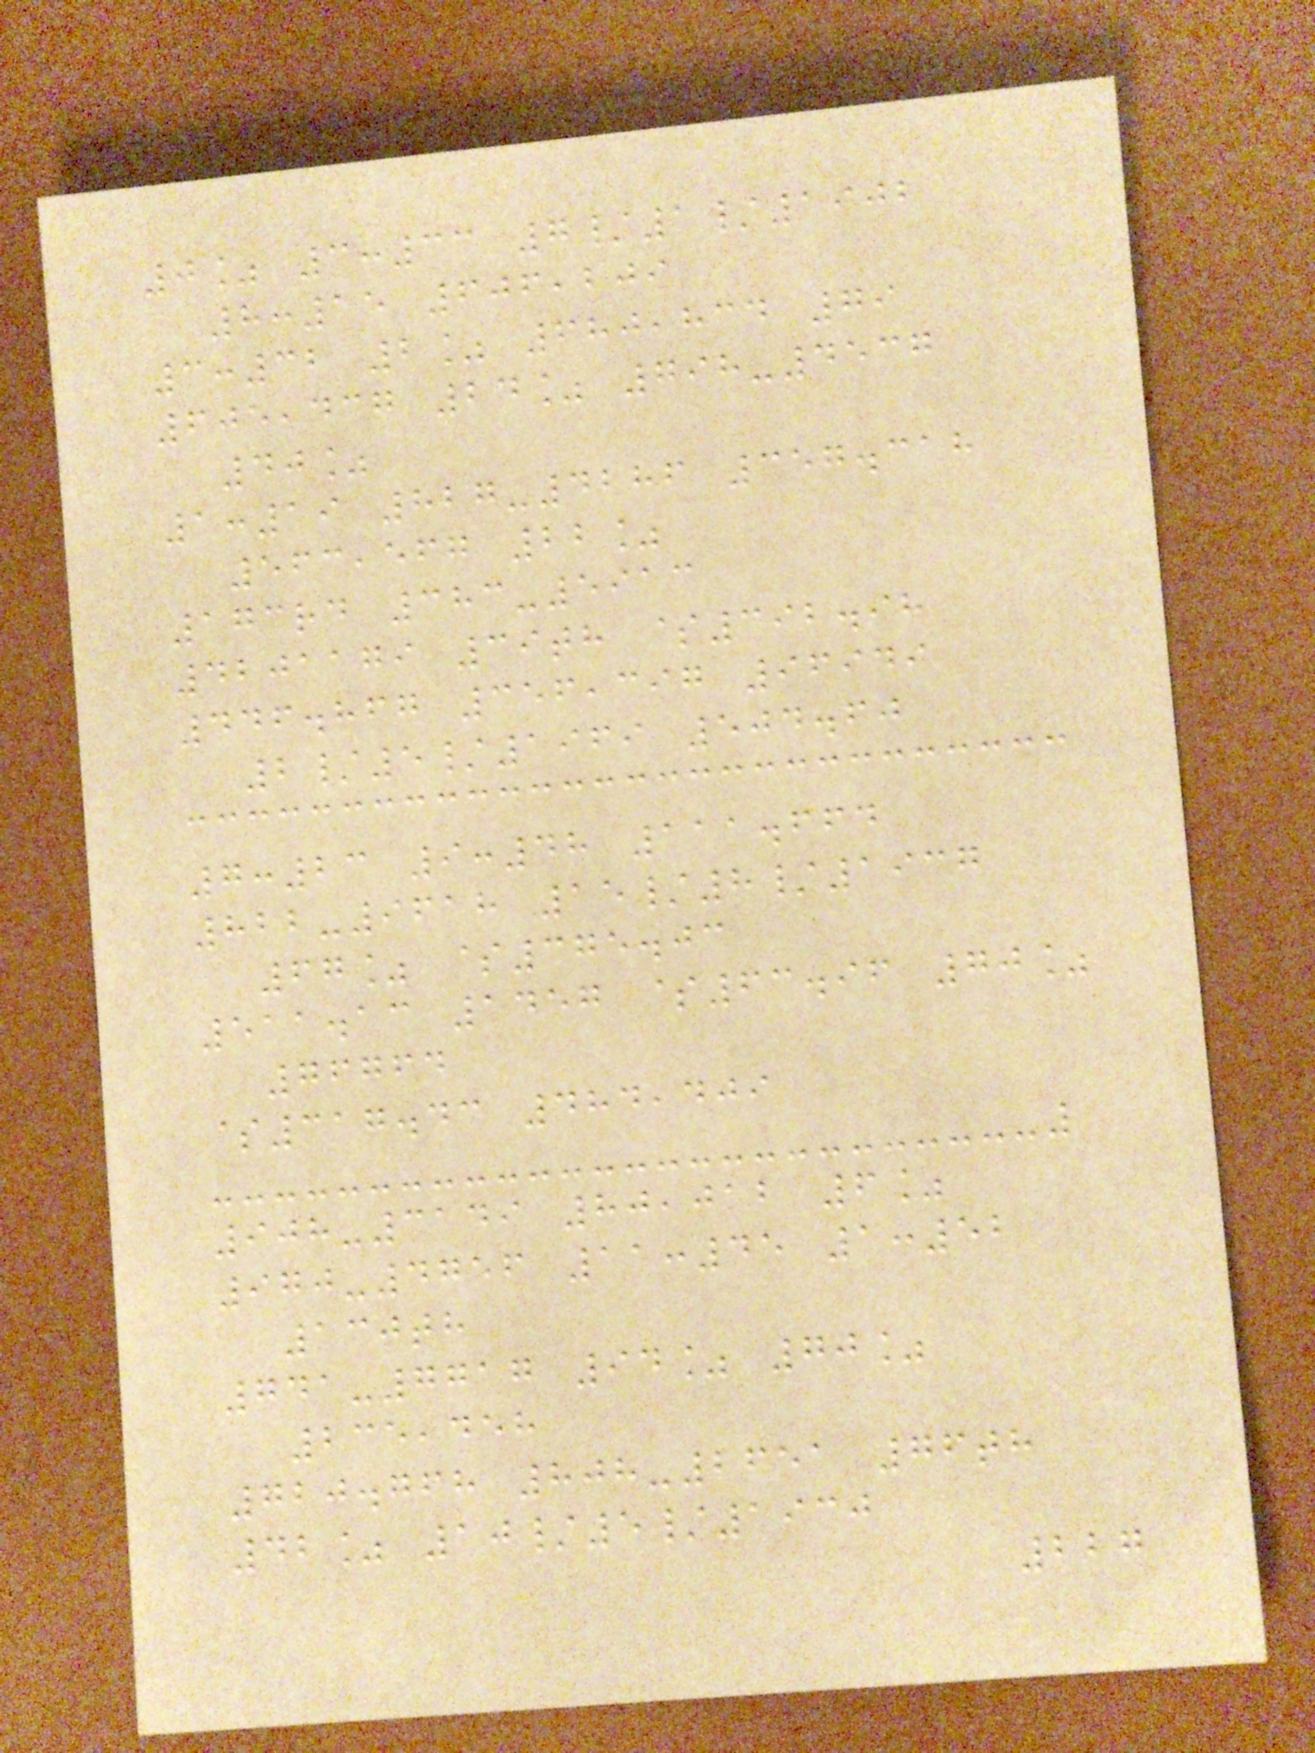0% 3:33 7/1/1902
8:15 606,209
3:32 2% 680,834 79
605,437 24% 798-4537
40%
1:19 827-4286 357.318
563,567 22%
173rd 383-5913
4201179 39th $392.98
446.867 356,397 96949
2/5/1969 504.60
7:23 9:48 111.664
822-9618 15/8/1937
67% $375.03
511.13 1457 $63.96 70%
76764
$317.43 484,409
908-3149 80,012 6%
970-4756 11:45 1:52
130th
741-7717 94% 70%
235,458
720.768 808-2651 76th
42% 10/5/1930
227
